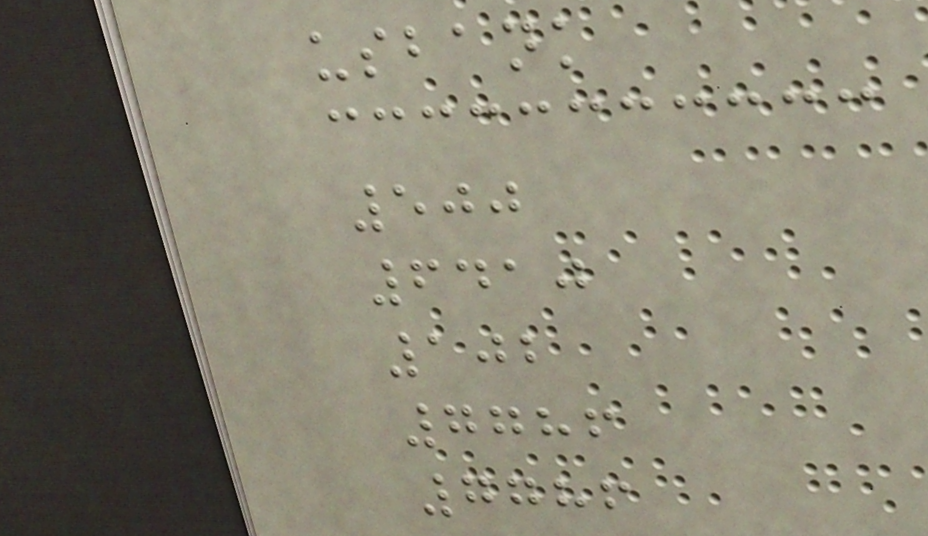usbank
500
6410
102
7786
7786
